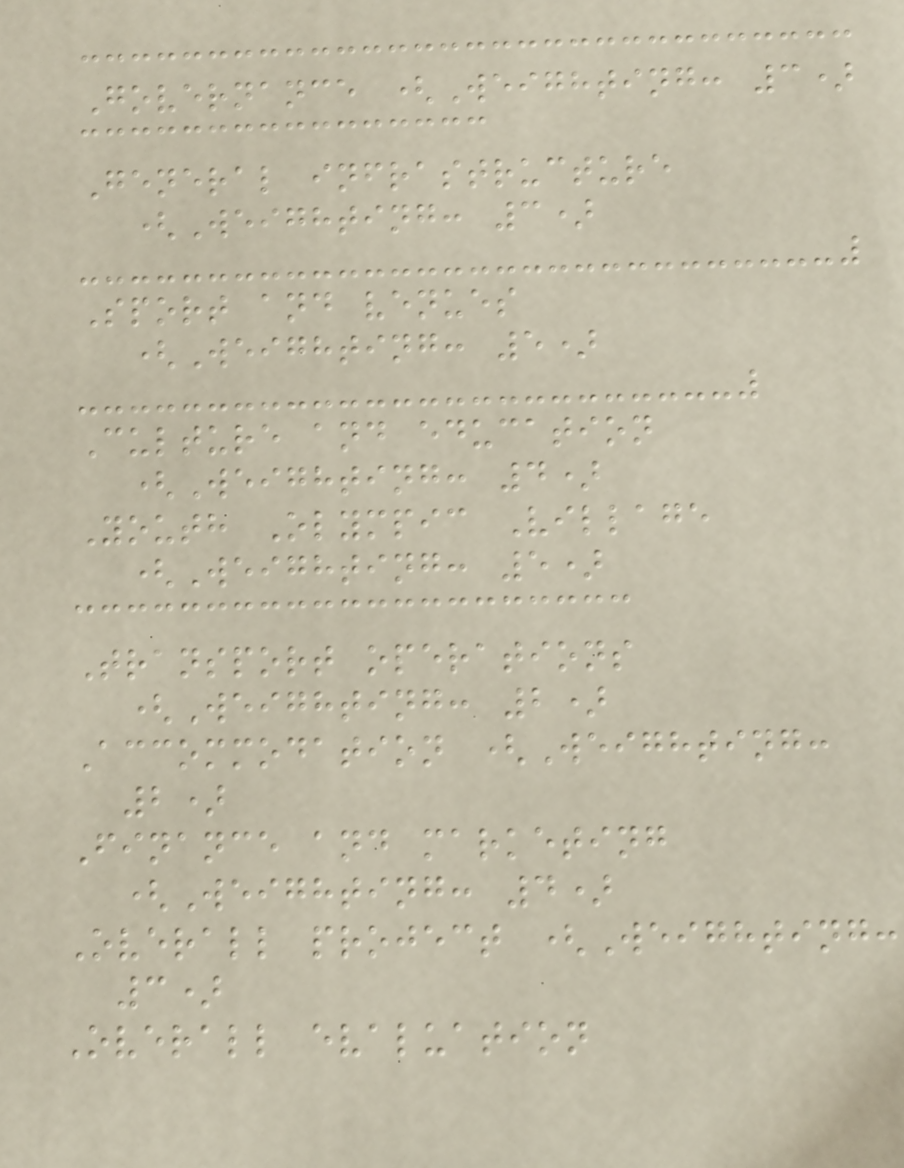Governance (Weighting: 3)
General infrastructure
(Weighting: 3)
Sport and venues
(Weighting: 5)
Culture and education
(Weighting: 4)
Youth Olympic Village
(Weighting: 5)
Transport operations
(Weighting: 2)
Accommodation (Weighting:
2)
Finance and marketing
(Weighting: 4)
Overall project (Weighting:
3)
Overall evaluation
